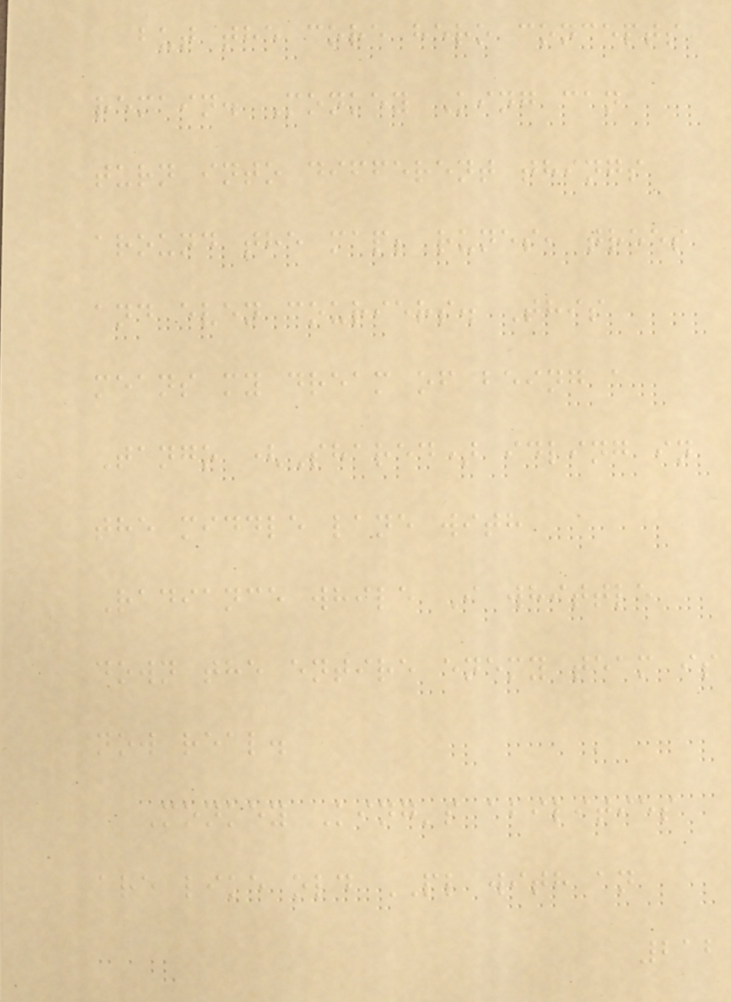but the core hero concepts
remain. Monkey King can
turn into different things
around the map; runes, trees
and even couriers. This
means my dream of being a
Tango (Shared) idling in
the middle lane with
Radiance while I whittle
down the entire enemy team is
now real.
Monkey King's abilities
are like old PL with an
212
